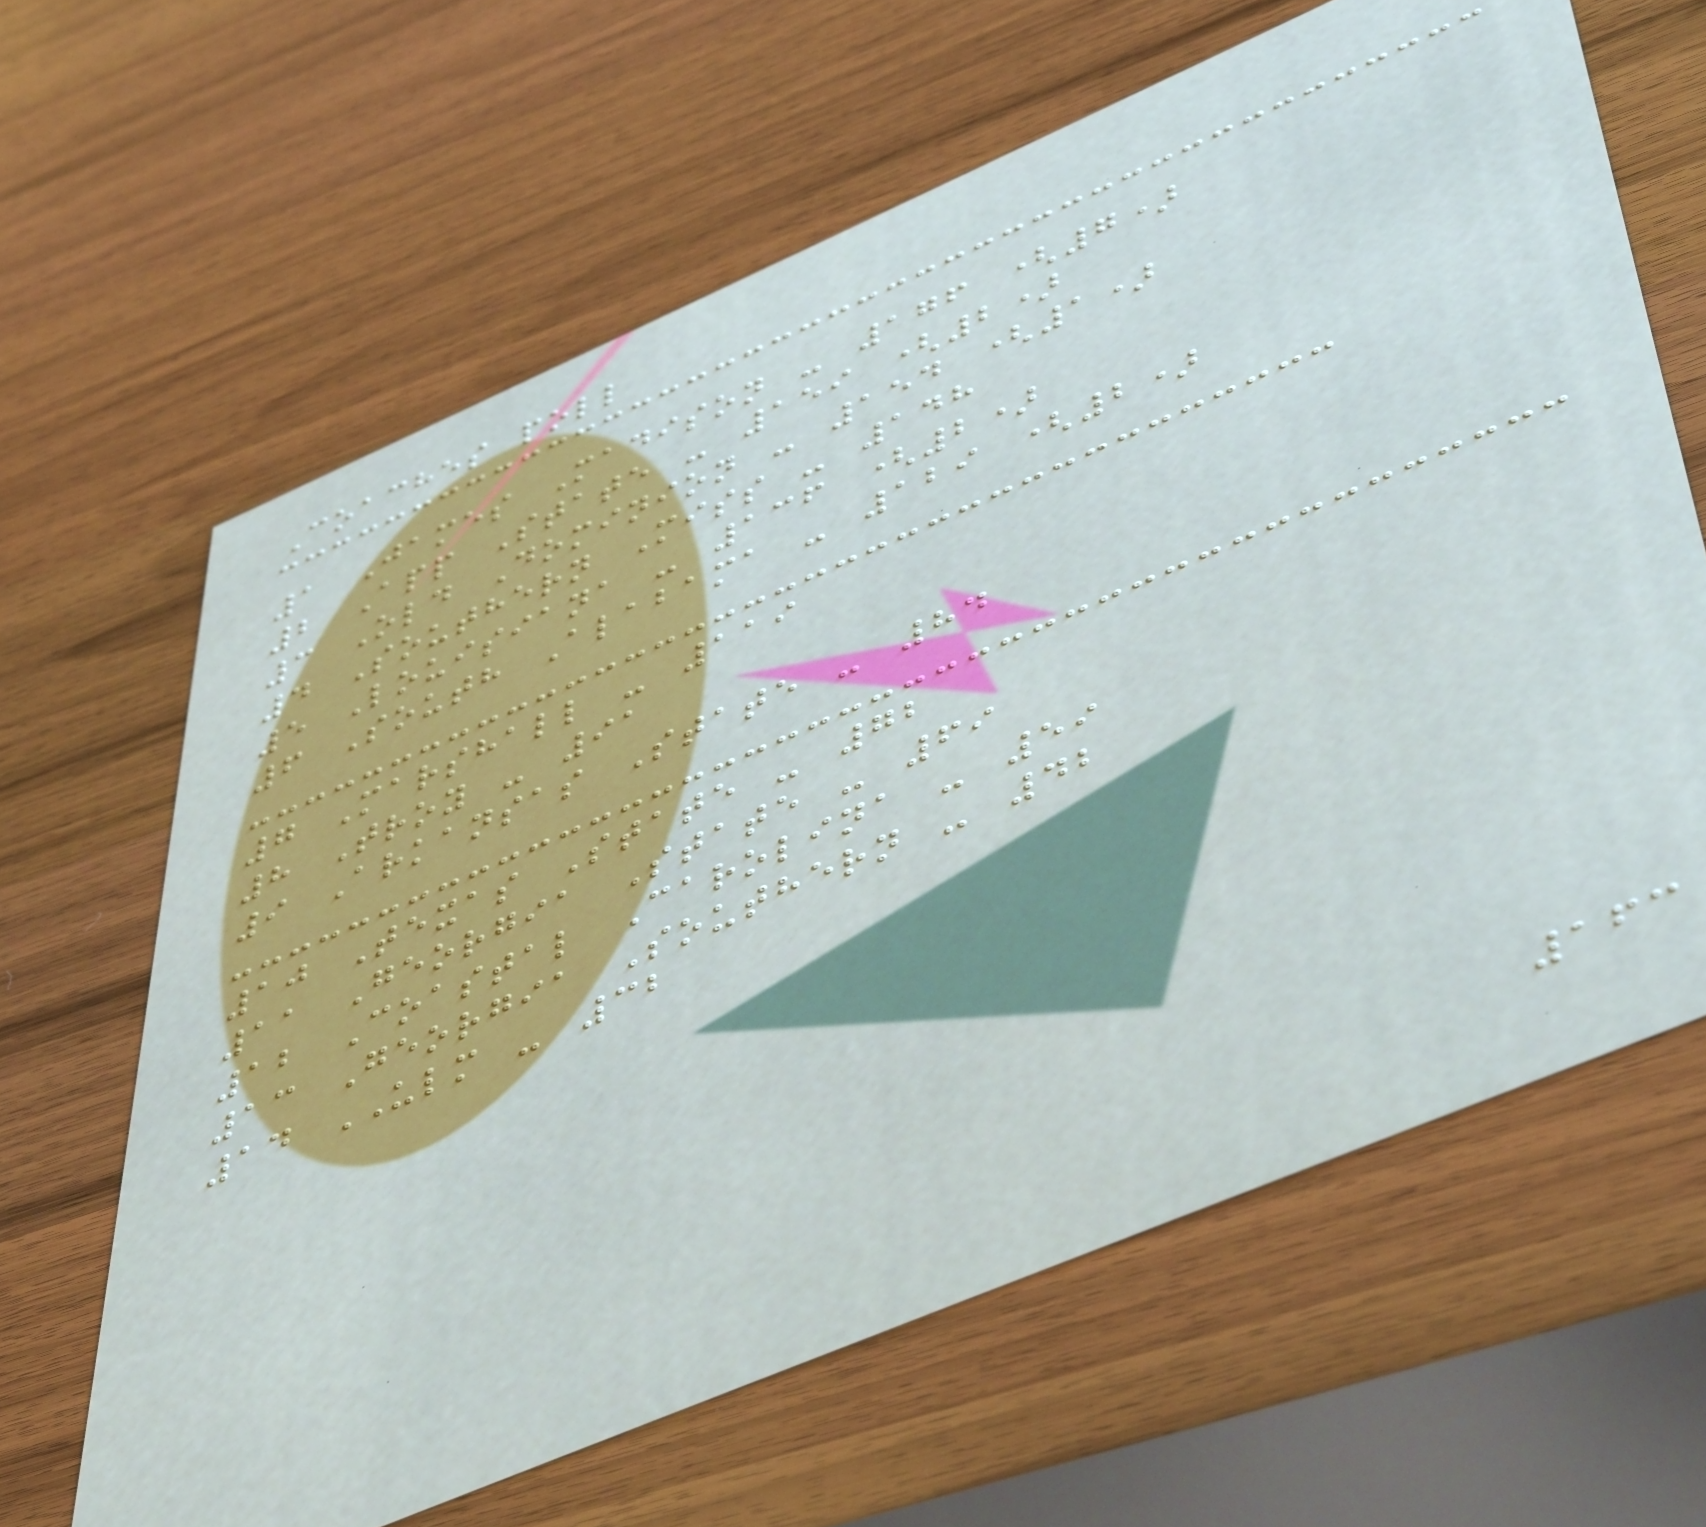Coaches poll
1 James Madison - 176 (7)
2 App State - 159 (2)
3 Old Dominion - 154 (1)
4 Southern Miss - 148
5 Louisiana - 136 (2)
6 South Alabama - 129 (2)
7 Marshall - 119
8 Troy - 91
9 Arkansas State - 84
10 Texas State - 72
11 Georgia State - 69
12 Coastal Carolina - 59
13 Georgia Southern - 42
14 ULM - 32
163
